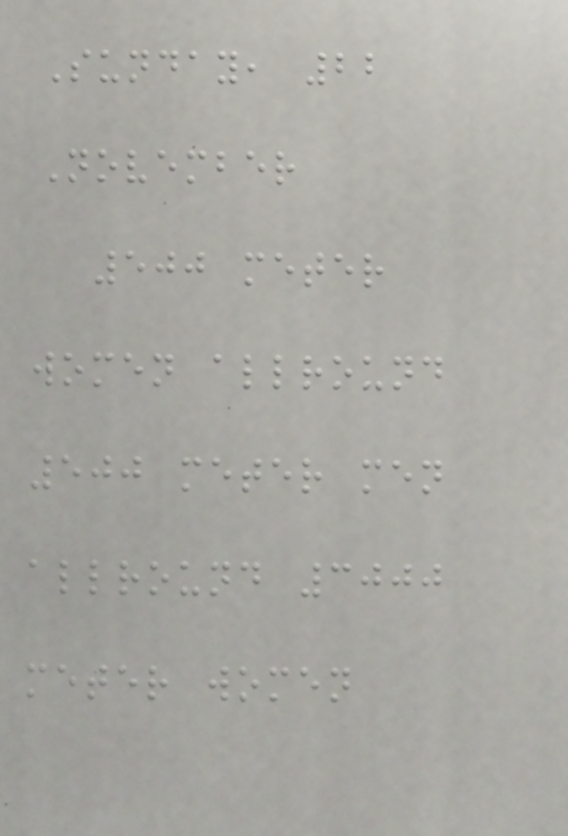Sunday, 22
November
500 meter
women allround
500 meter men
allround 3000
meter women
